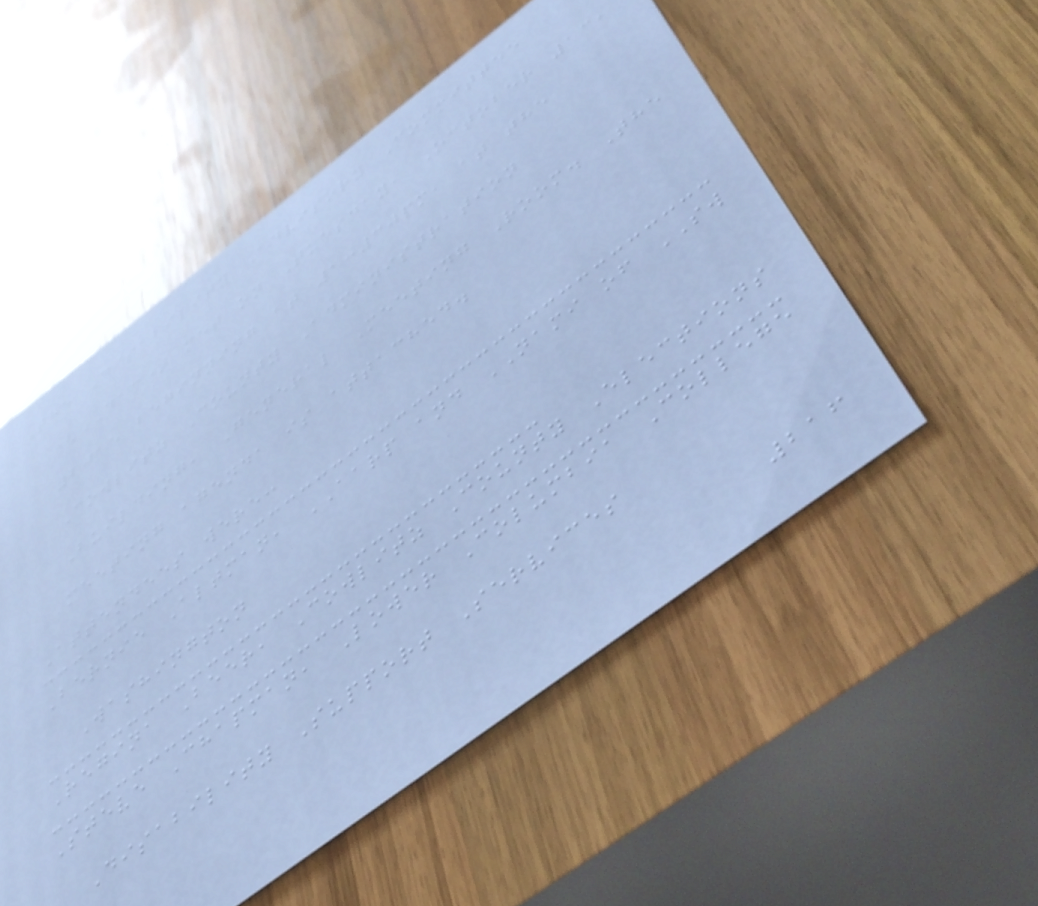The Disability Advisory Committee
(DAC) met on Tuesday, October 13,
2015 beginning at 1:30pm, at the
Cowlitz County Administration
Building, General Meeting Room. The
meeting agenda is attached.
Attendees were:
Bernie Altman, AARP and NAMI of SW
Washington
Regina Beer, Cowlitz County Elections
Steve Chapman, Lower Columbia College
Disability Support Services
216
